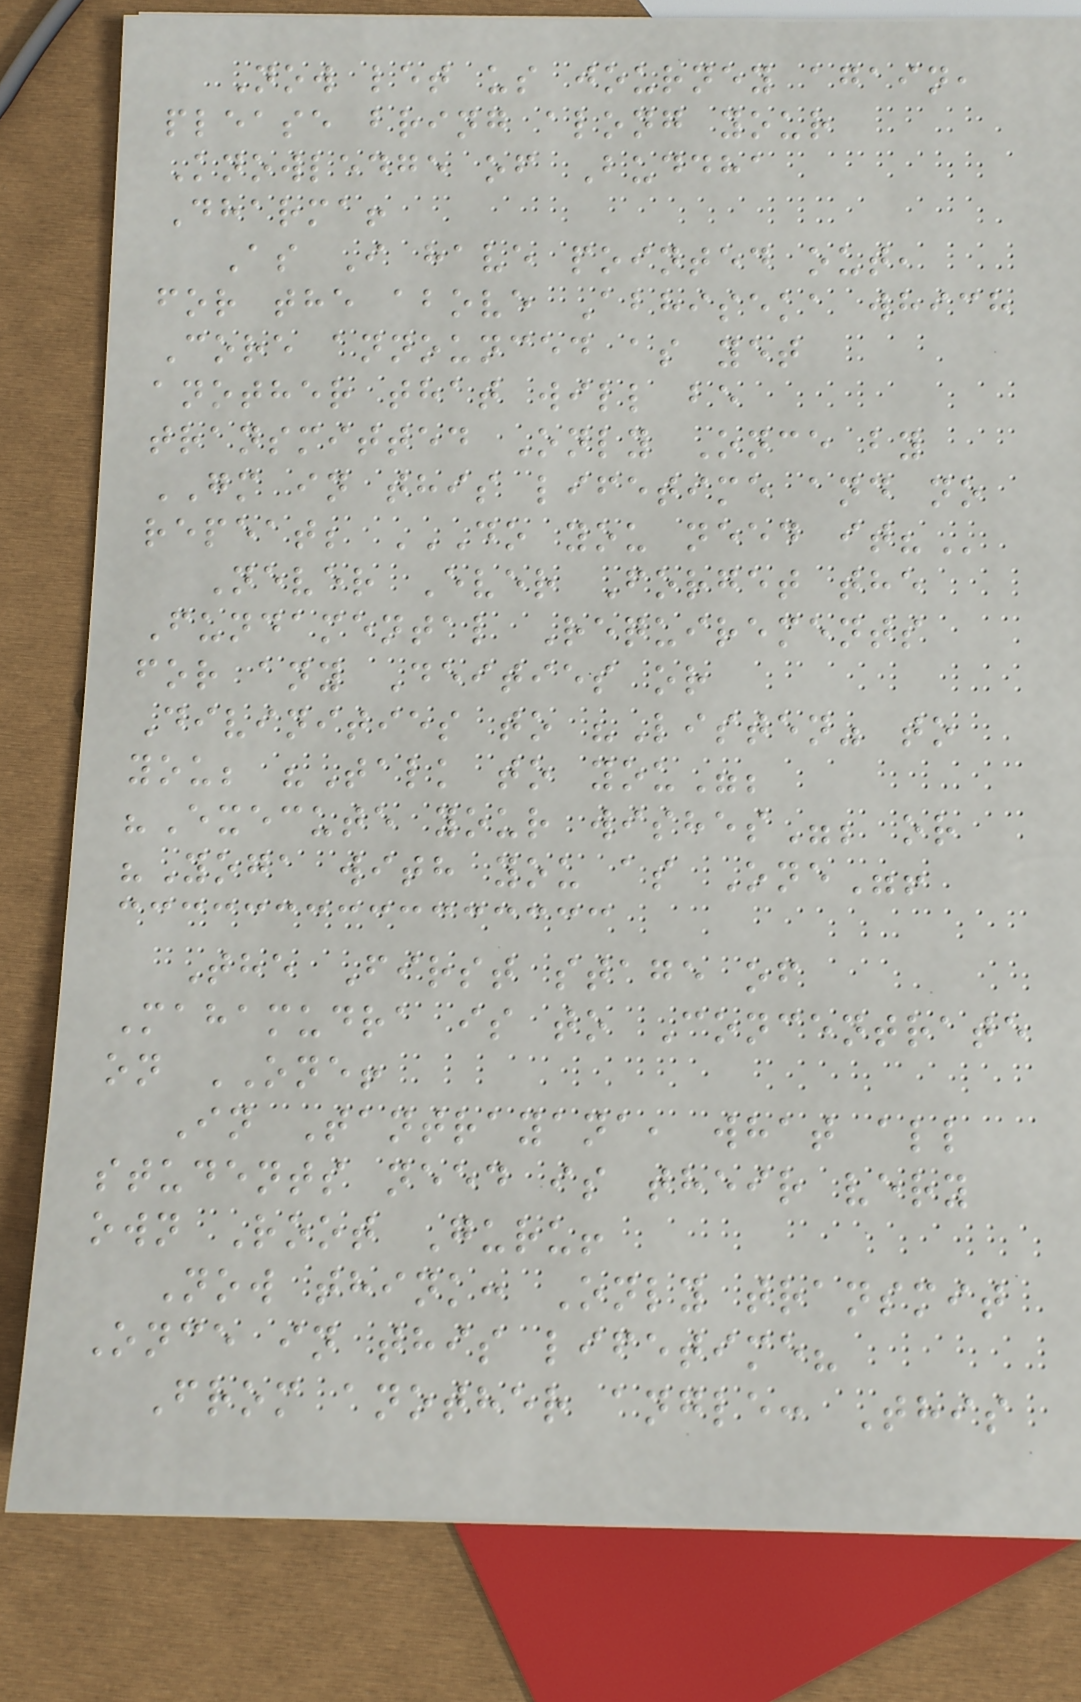Now let us journey again,
please bring along your
Knowledge of Buddha
Dharma!
As I have pointed out,
for the above Abhiseka which
Core announced as yet
another that will be
transmitted Only Once by
GM in this lifetime and no
repeat; DO YOU NEED IT?
Never Ever Forget the
Fundamental Requirements
for any Deities or
Divinities to "Listen" to
you; "Talk to you";
"Execute your wishes"; or
"Yoga with you as One"!
The First stage of
Mahamudra is to Concentrate
on ONE!
In Tantrayana, what all
students need is their very
own Root Guru!
Now think: Only transmit
Once in this lifetime?
From another angle: This
